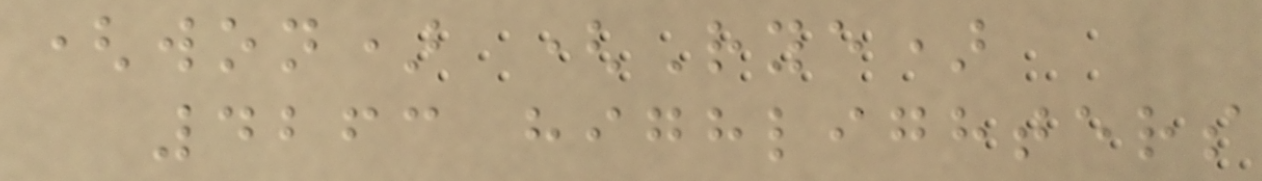(won) (Rye)
4263 highlighters
